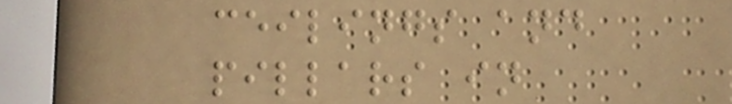ceilings and
pillars in
